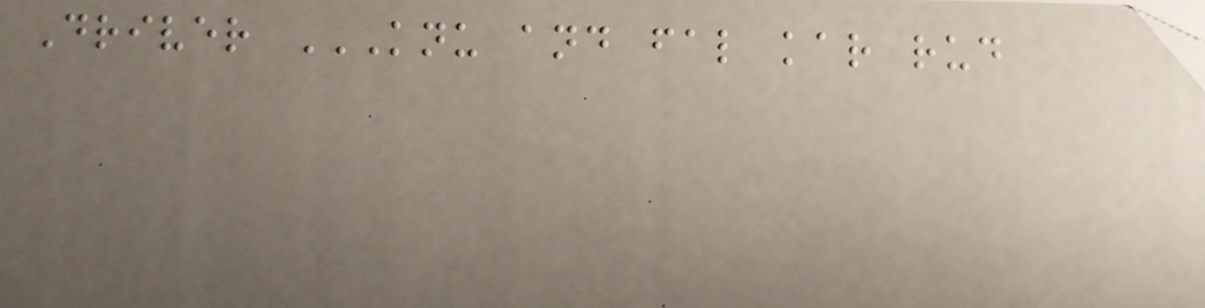Driver KNU AND FAL KAR RUD
